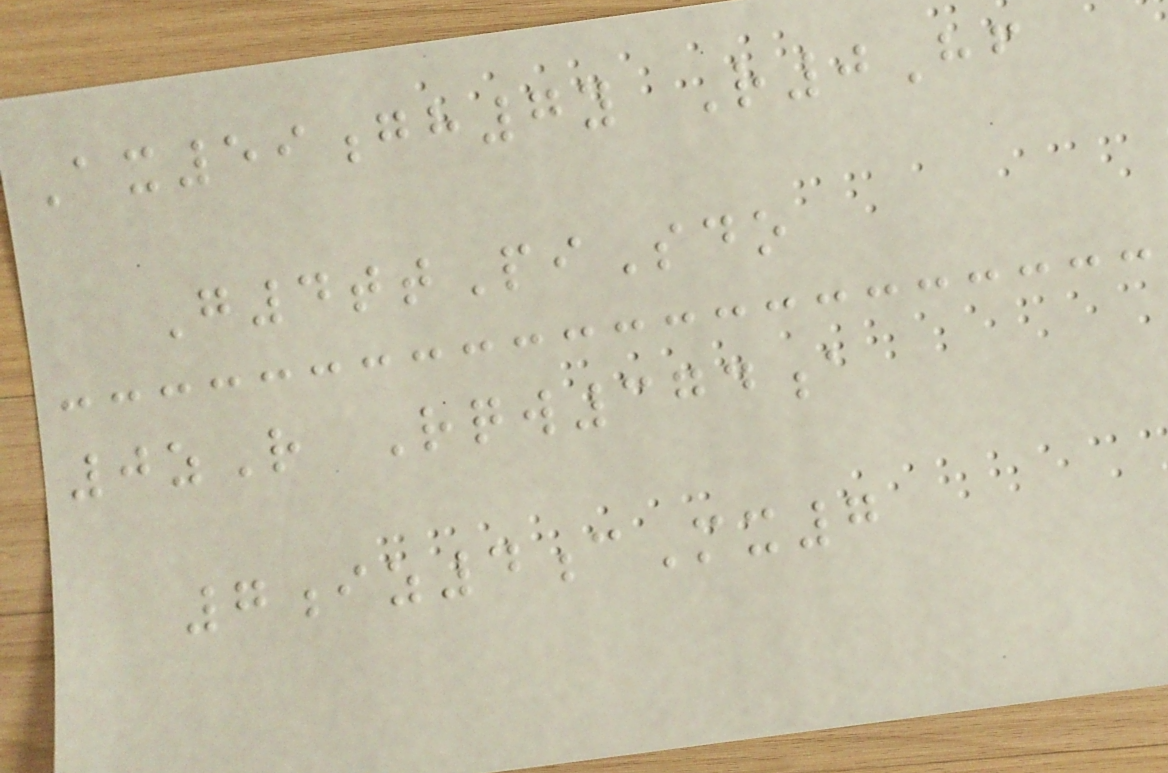Ax59gh7y R0Hf
G4ttPiSdo
0zR Rqw374a
7iz4cMx7
